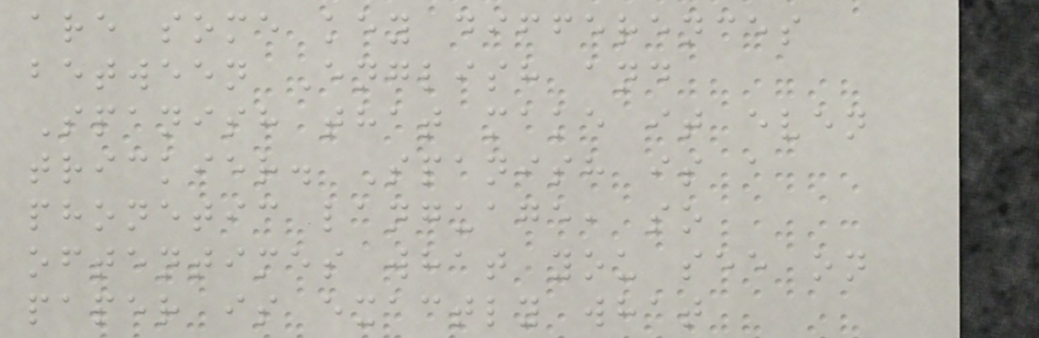are some key differences
between English and
Spanish that make it even
trickier. Spanish is a
phonetic language, so
oftentimes what you see on
paper is exactly what
